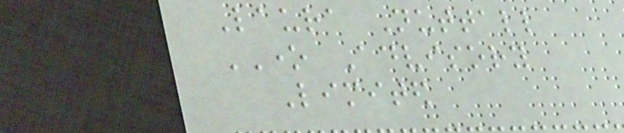Laura Nuttall
ONE Advisory
Limited
